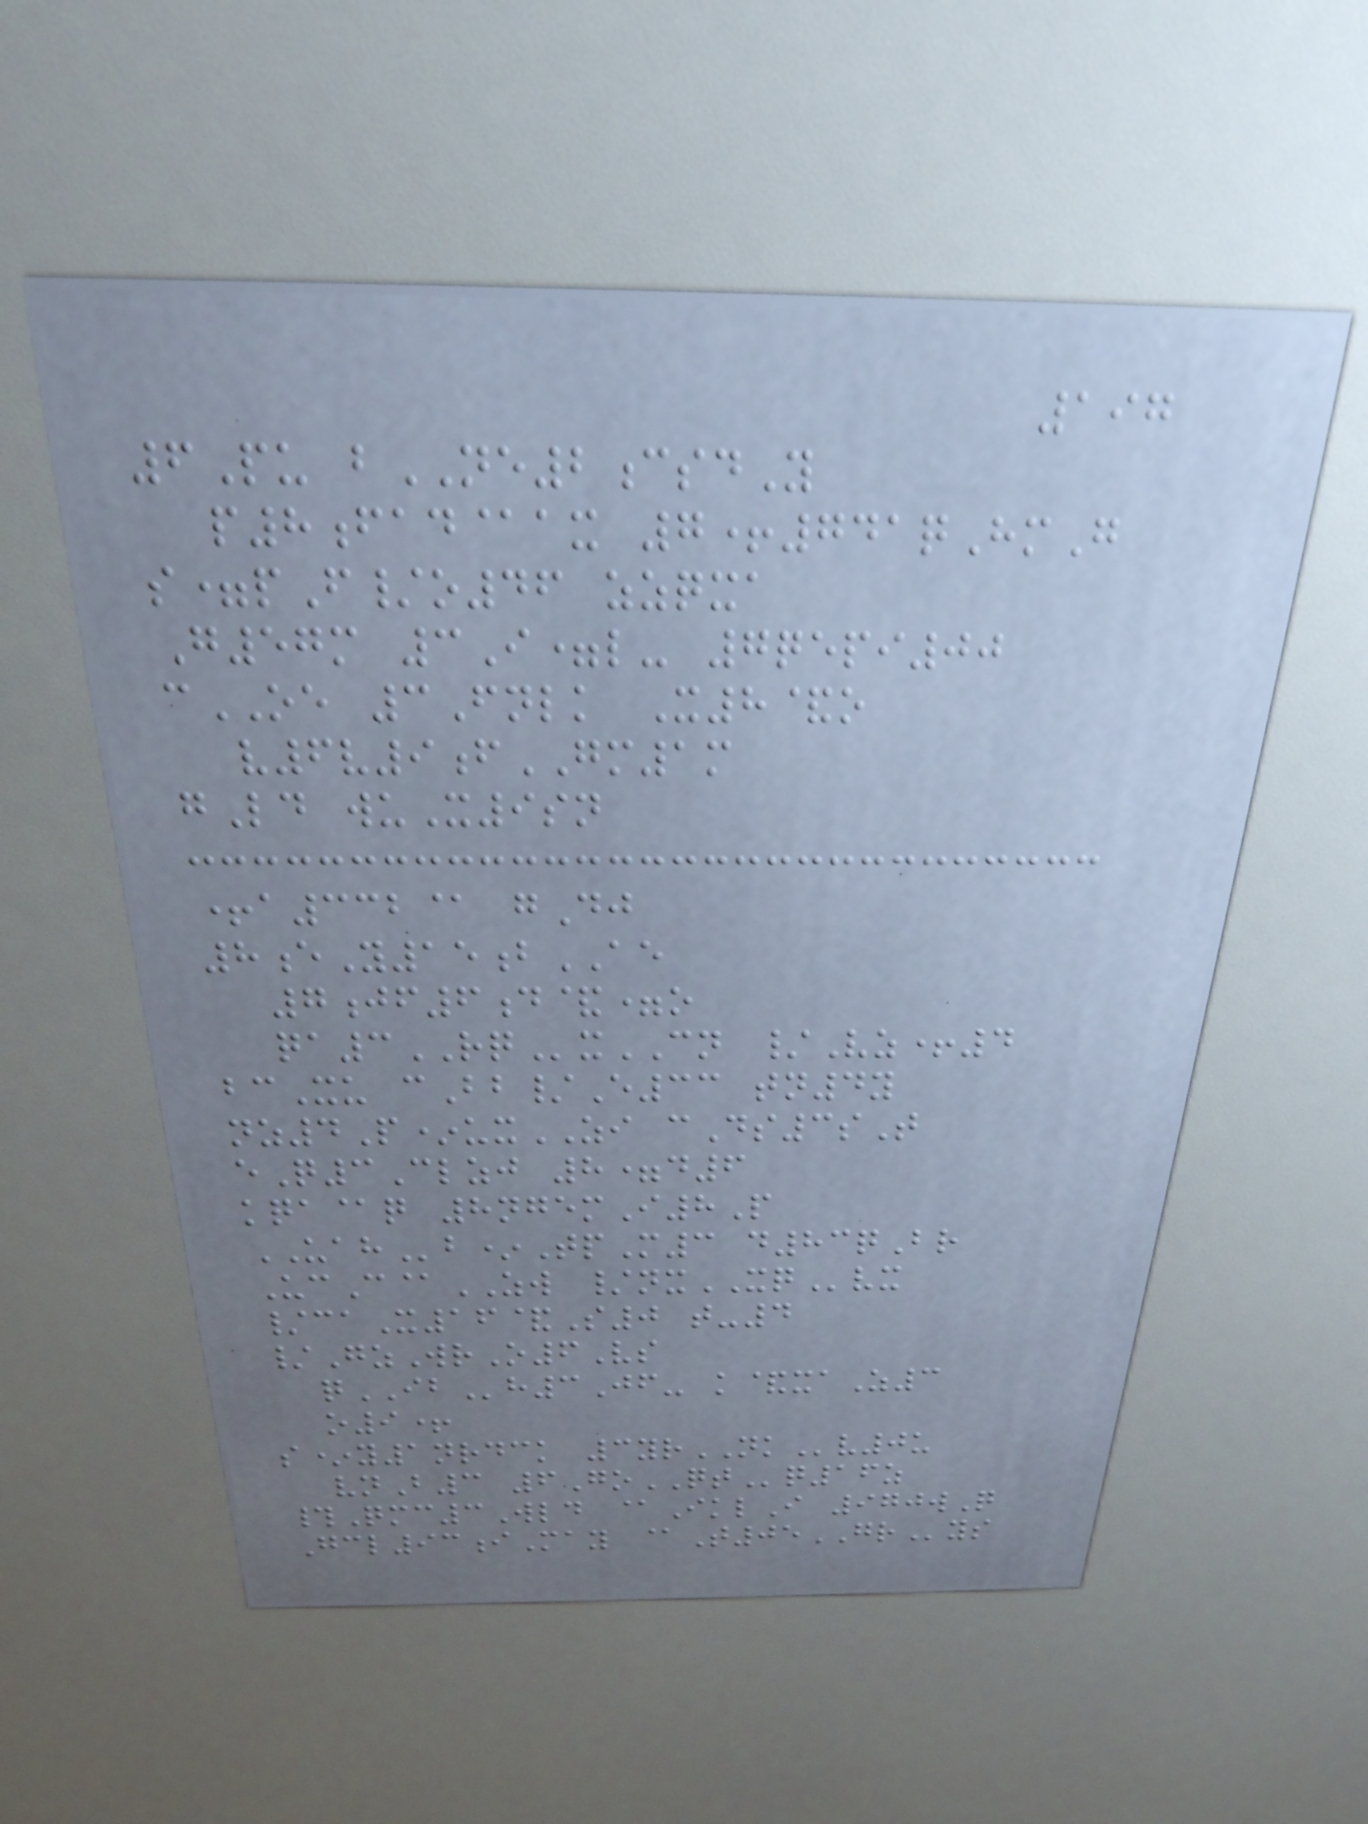197
6Pu bNE2csdY
p8fad@ax 7+741qHmG
s=pF/o46 zzqxa
G57m 3I=l- 7qepi00
cOE 3Fnlk X8&o
v6v9fGM1m
gLd wuX9sn
+a332@ gDj
8eY15bAE
7jf6d&=o
qa3RQxCN /Vz+4
bcXu cBb/E33 tn4y
nz4P*uxZI cDs3sT
eQ3Clzj 8=d6
kqa@q 8ngemI8P
UAHb*TpM3 d83qBr
UcC@ZW /nxXQvx
/caX16&S0 t-4
/GzWrO6Vs
qIBh3Jf- k&xaZ3
o9+
s*y1nrdck 3yrNKv0u
vnB3 6GoQTq16z
#Qmc3Wld @IklI 970wQ
Gcl93iMay @T05GRys
